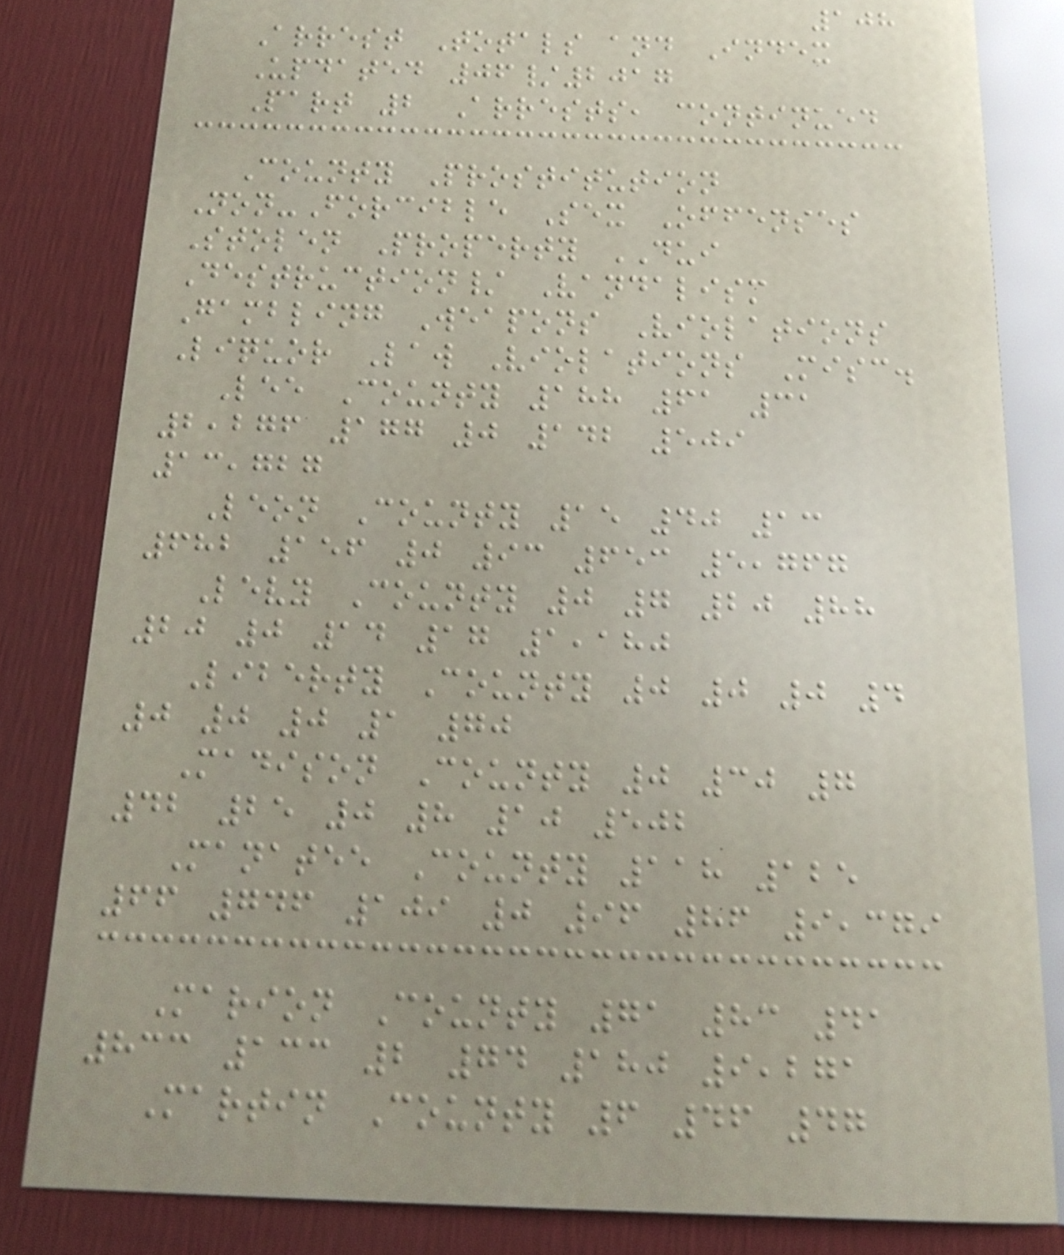108
Arrest Totals and Index
Updated 06/2017
Part 2 Arrests, continued
County Prostitution
Non-Forcible Sex Offenses
Stolen Property DUI
Destruction/ Vandalism
Gambling Weapons Violations
Liquor Law Violations Misc.
Lee County 188 61 31
2,276 177 0 142 509
13,727
Leon County 15 40 13
682 156 0 93 653 5,767
Levy County 0 7 20 88
20 0 14 17 1,180
Liberty County 0 0 0 4
0 0 0 1 70
Madison County 0 30 7
42 25 0 8 10 502
Manatee County 118 125
66 746 109 0 96 86 9,379
Marion County 71 83 41
833 133 2 74 180 9,271
Martin County 6 46 47
